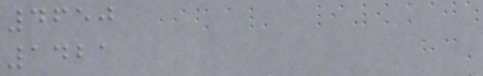4650
1421
